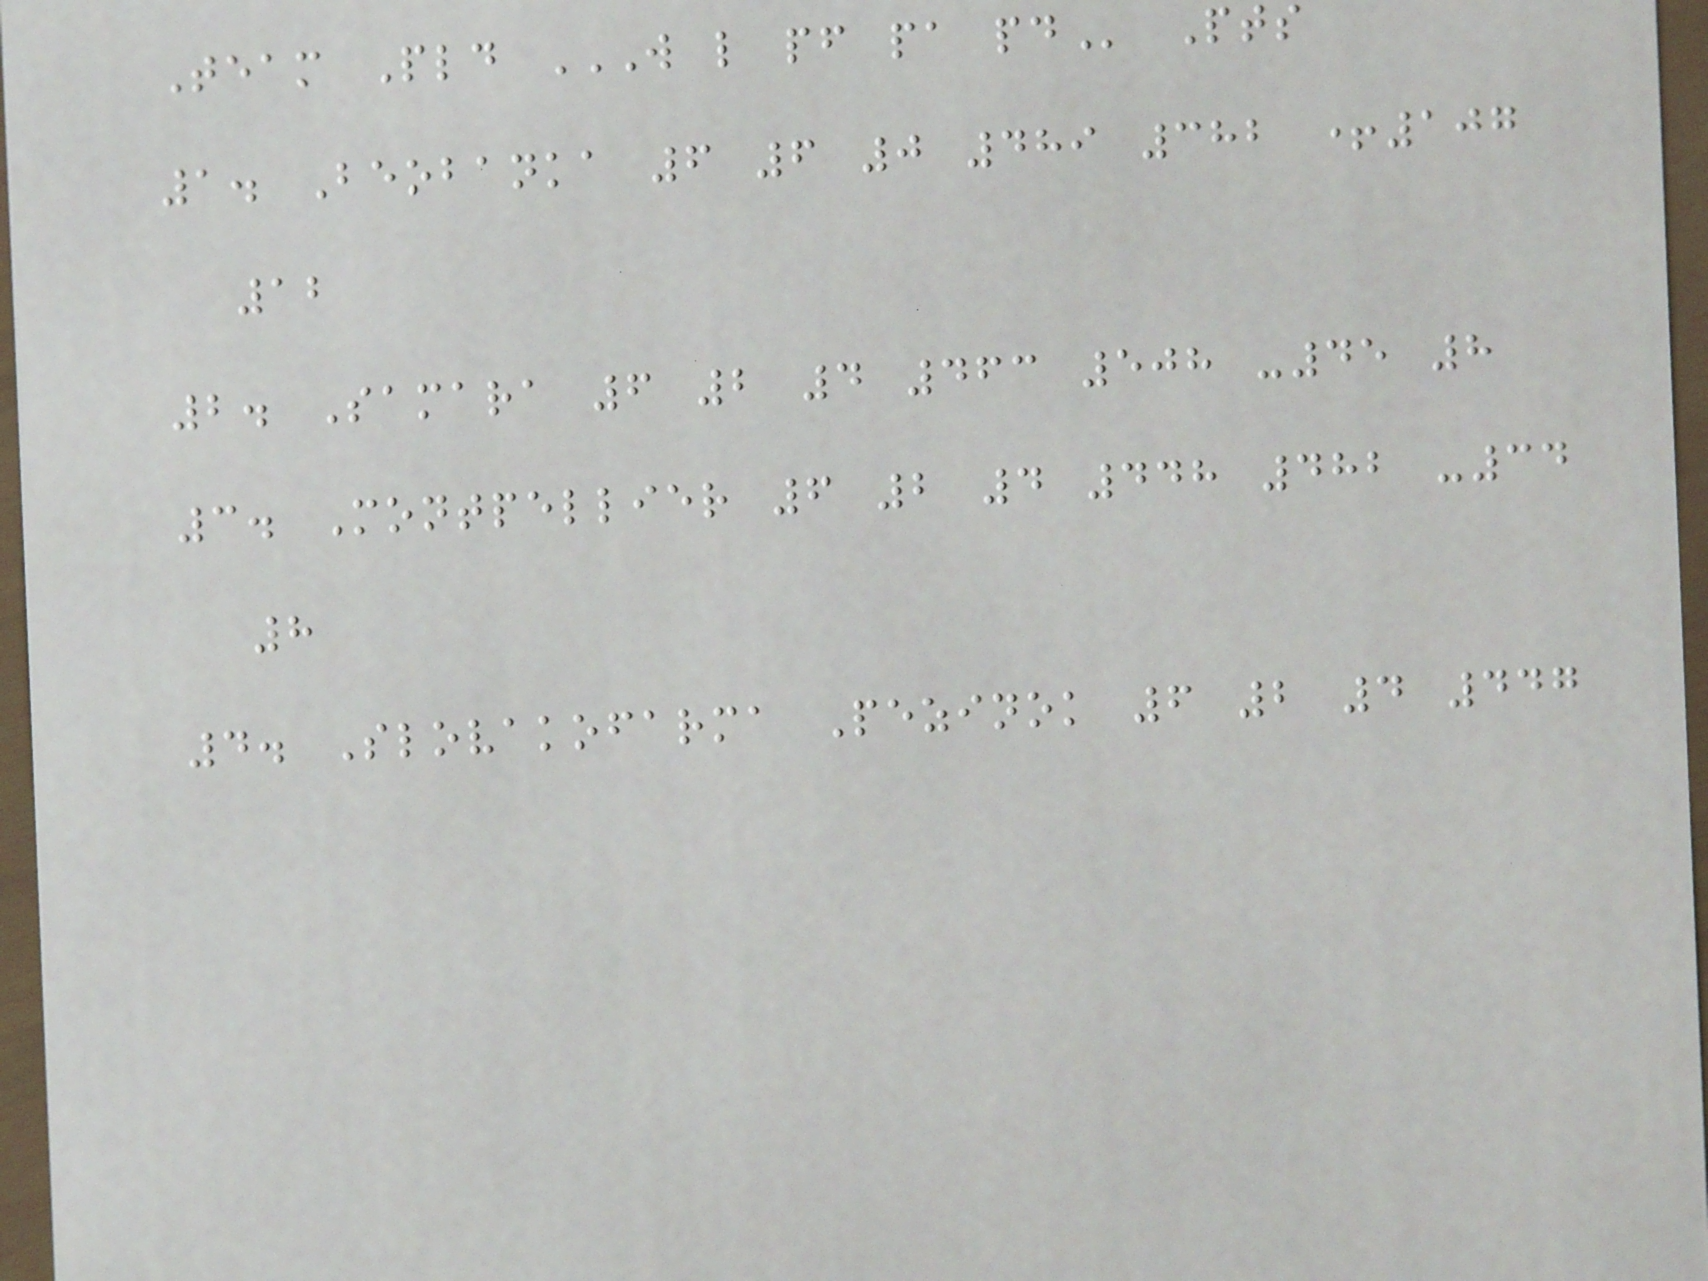Team Pld W L PF PA PD Pts
1. Beobanka 6 6 0 489 382 +107
12
2. Samara 6 2 4 463 508 -45 8
3. Montpellier 6 2 4 448 482 -34
8
4. Slovakofarma Pezinok 6 2 4 447
